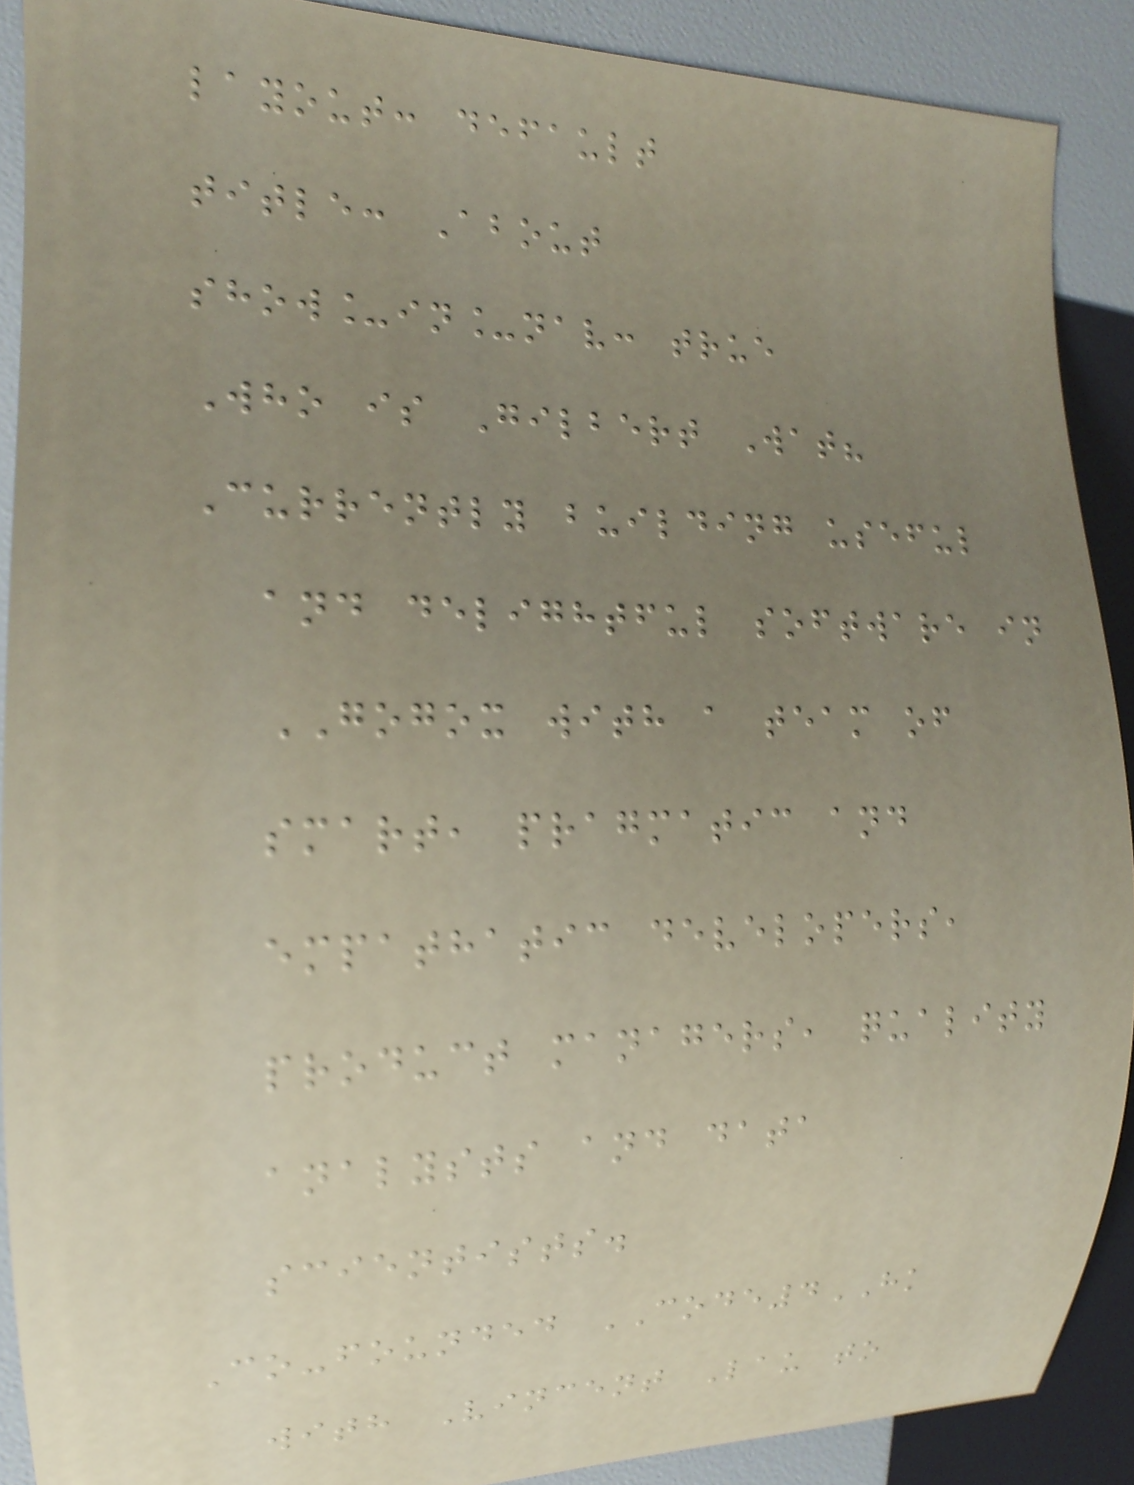layout: default
title: About
show_in_nav: true
Who is Gilbert Wat?
Currently building useful
and delightful software in
GOGOX with a team of
smart, pragmatic and
empathatic developers,
product managers, quality
analysts and data
scientists.
Co-founded CODE4HK
with Vincent Lau to
